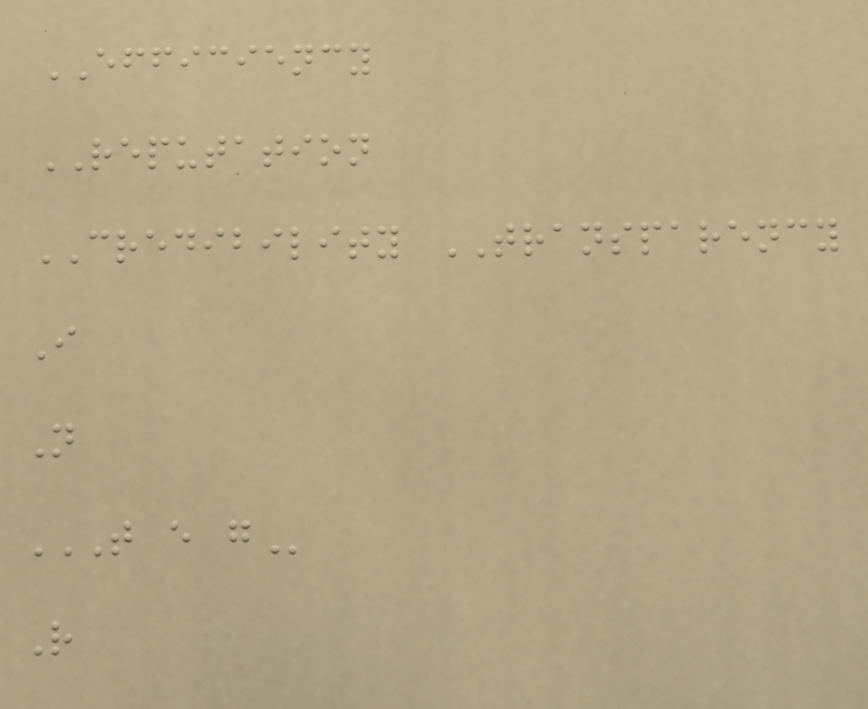EFFICIENCY
REPUTATION
CREDIBILITY TRANSPARENCY
I
N
T E G
R
